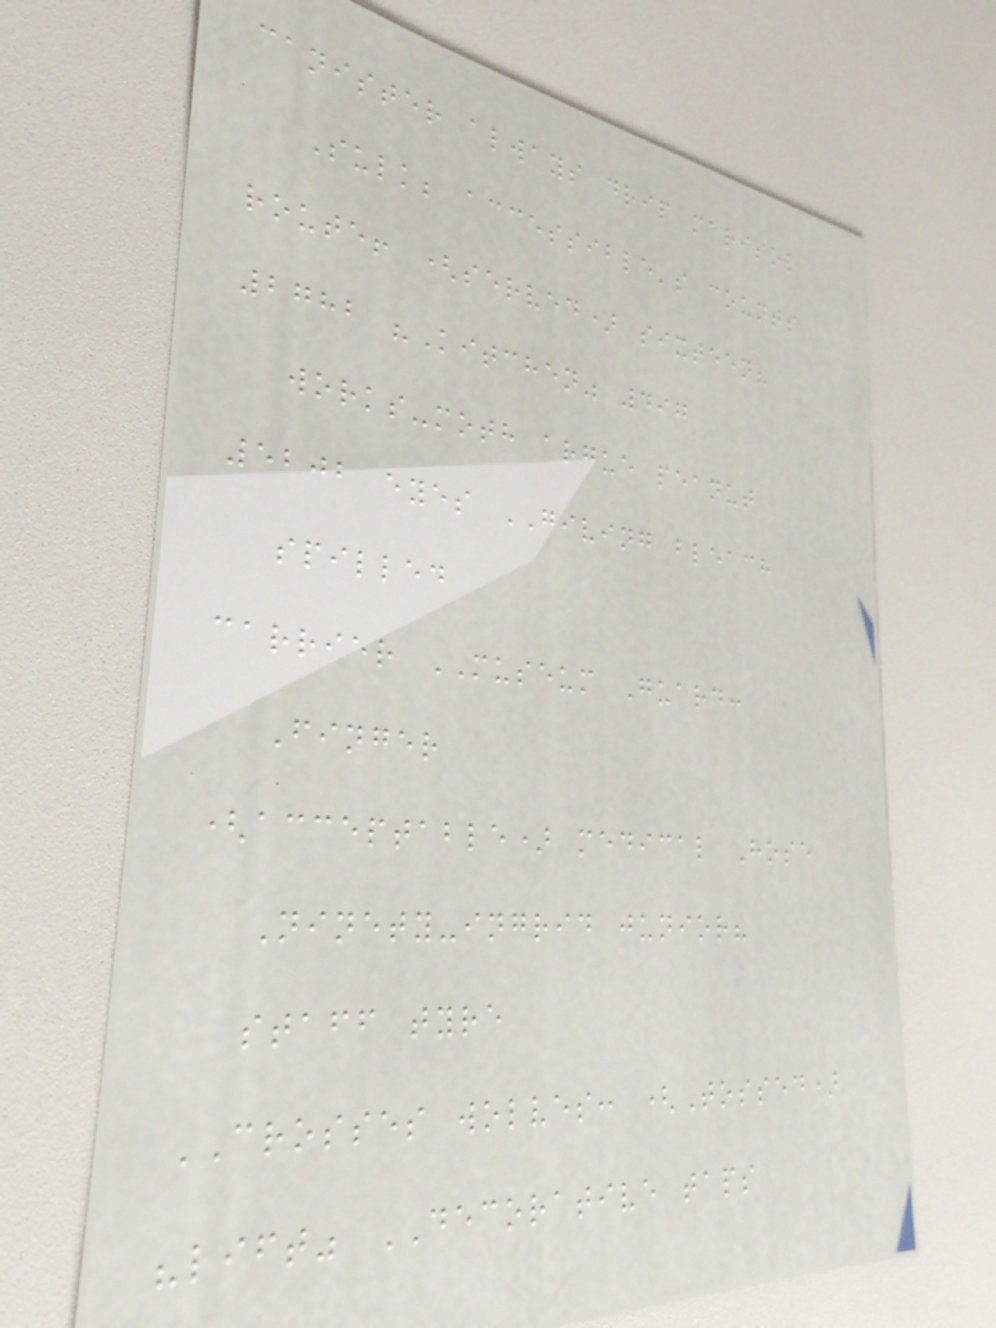canister always drip marisol
Sulk; accessible's counts
route! (served) sixteen?
2782 "Kitchen" 497
works-moth argue peanut
5202 eyes GIVING bleach
spilled
carrier MUSEUM Guard:
Finger
(acceptable) medical Hose
Ninety-ingrid junior?
staff tyre
CROSSES wolves: (Tossed)
"lift" DECORATIVE taps
